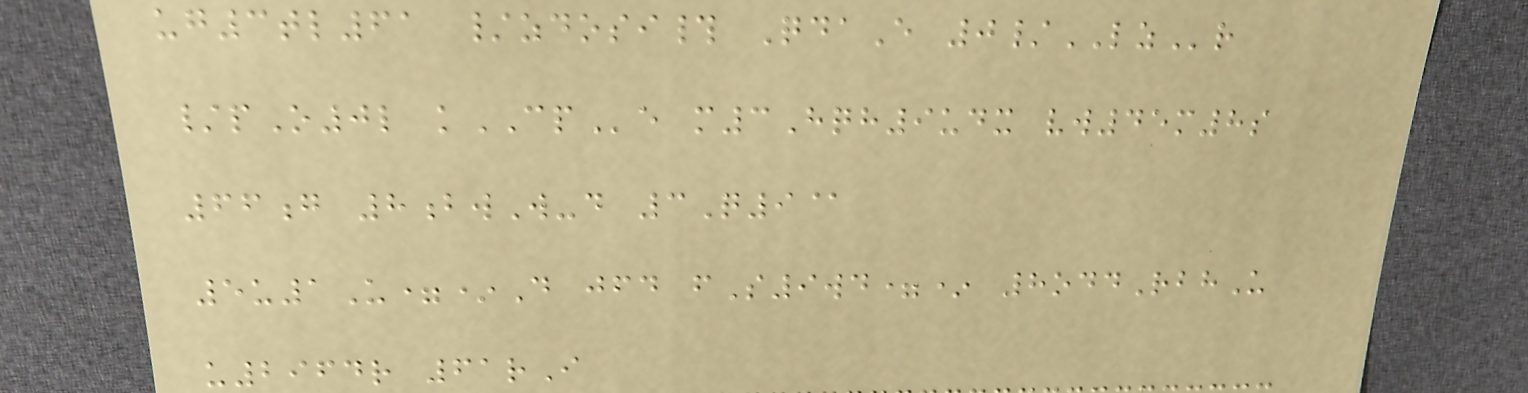ug3tl61 /zdosi# QdaE 0/LZr
/pO0l kCPe m3Hqh9udx vw45m8s
66g 8bwW-d 3Q9@
5u1U=*D jfd fS9wd=* 8oddRbhU
u2964r 61rI
